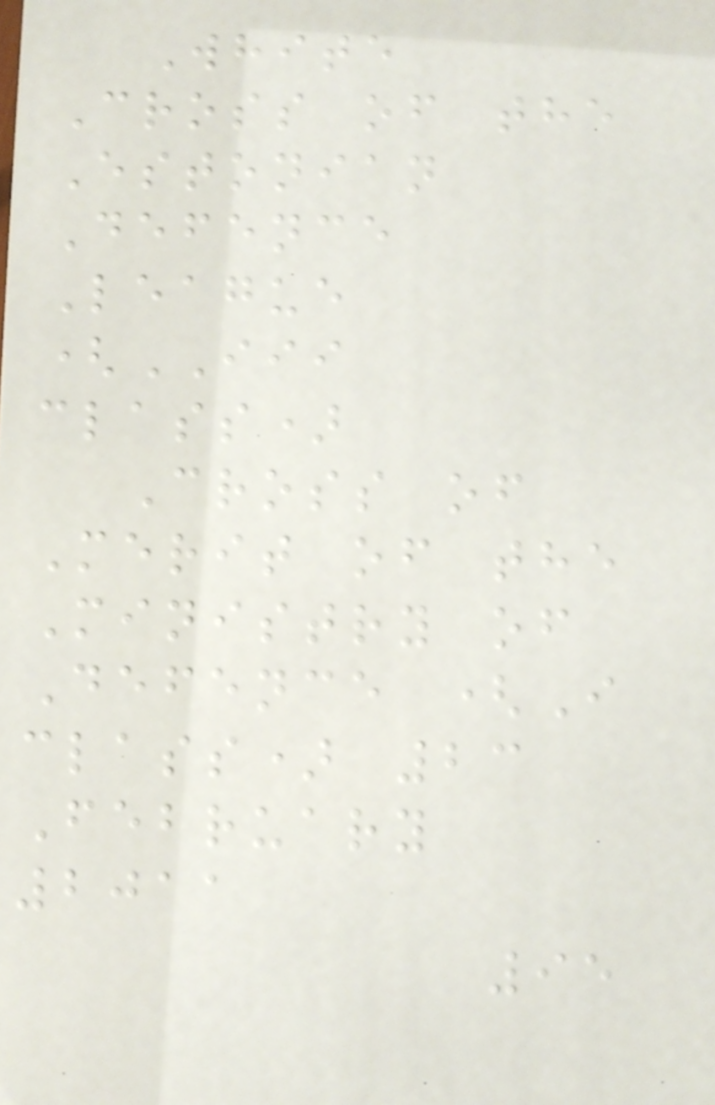White
Cross of the
Estonian
Defence
League
(III
class)
Cross of
Merit of the
Ministry of
Defence (I
class) 23
February
2011
95
